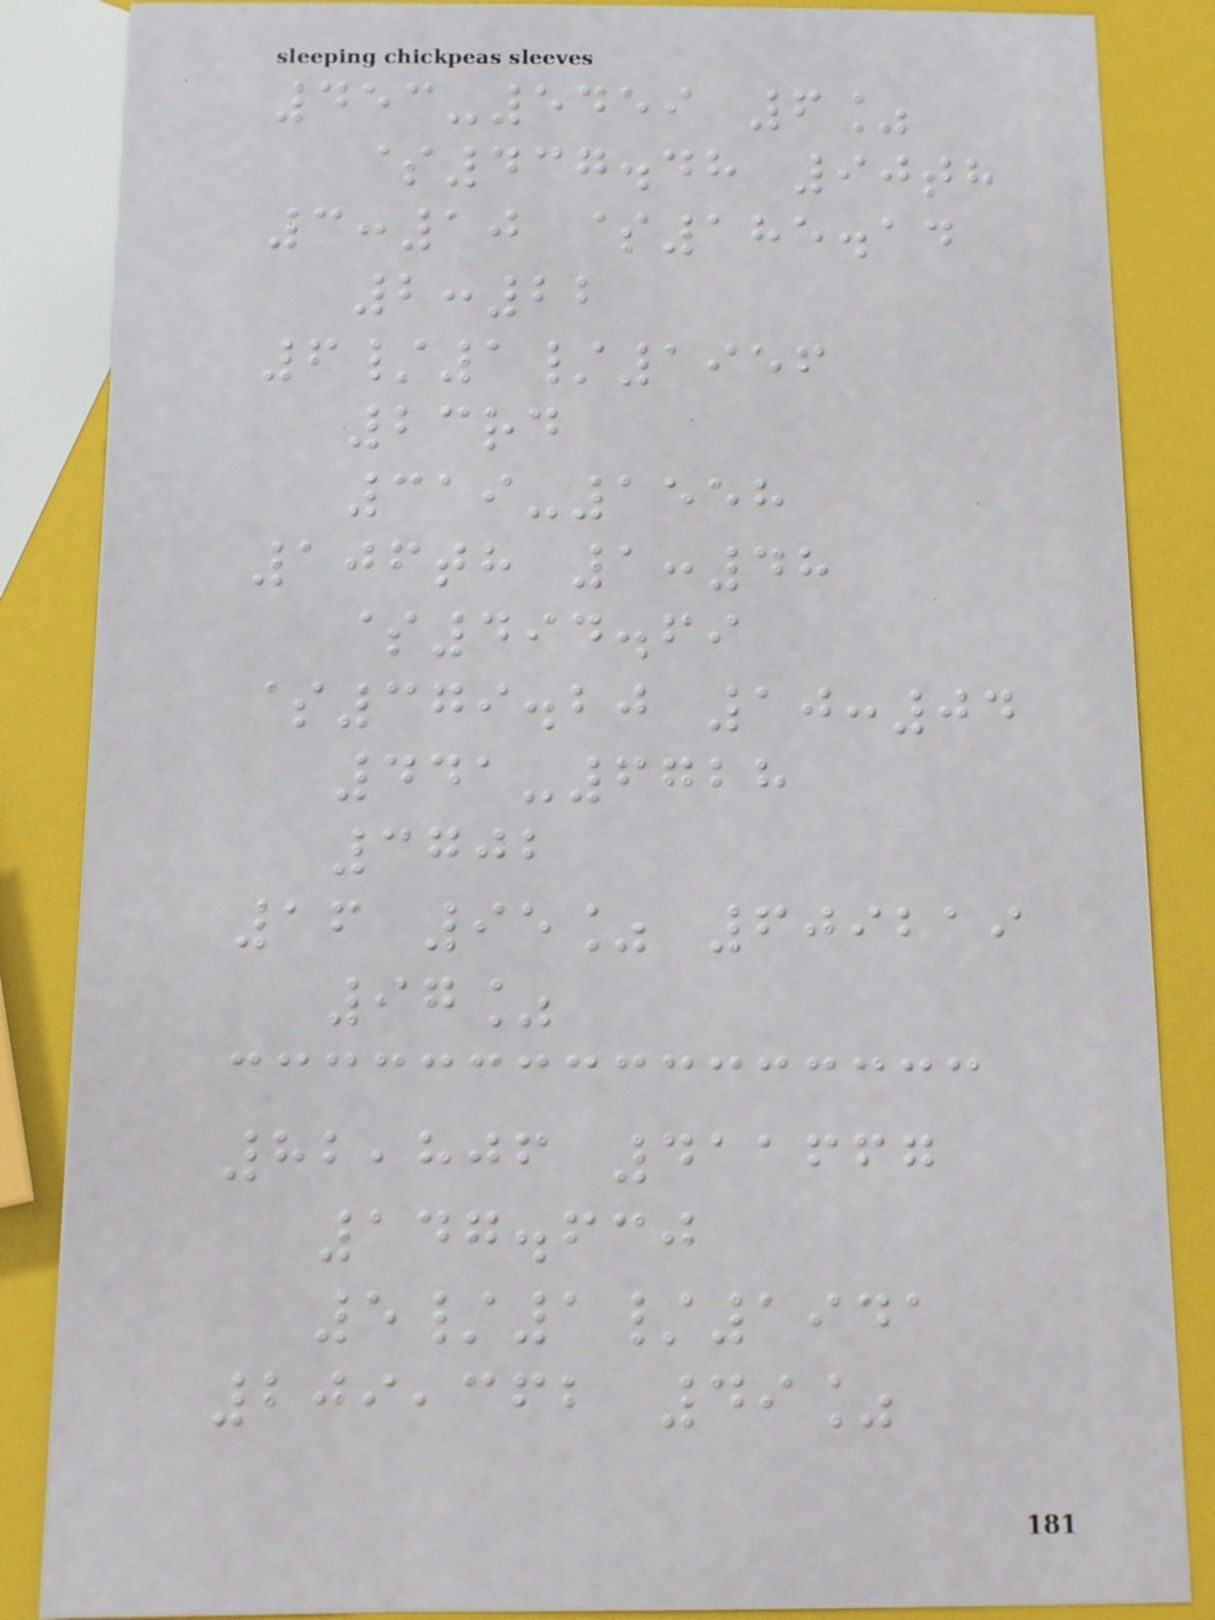453-5459 6%
$437.48 90th
3:10 $185.14
2:22
6/1/1956
23rd
319-1558
106th 1:48
$494.69
$379.20 10:04
441-6728
3702
16 95% 609219
97%
82,806 411667
147.630
5/1/1941
209,362 49%
